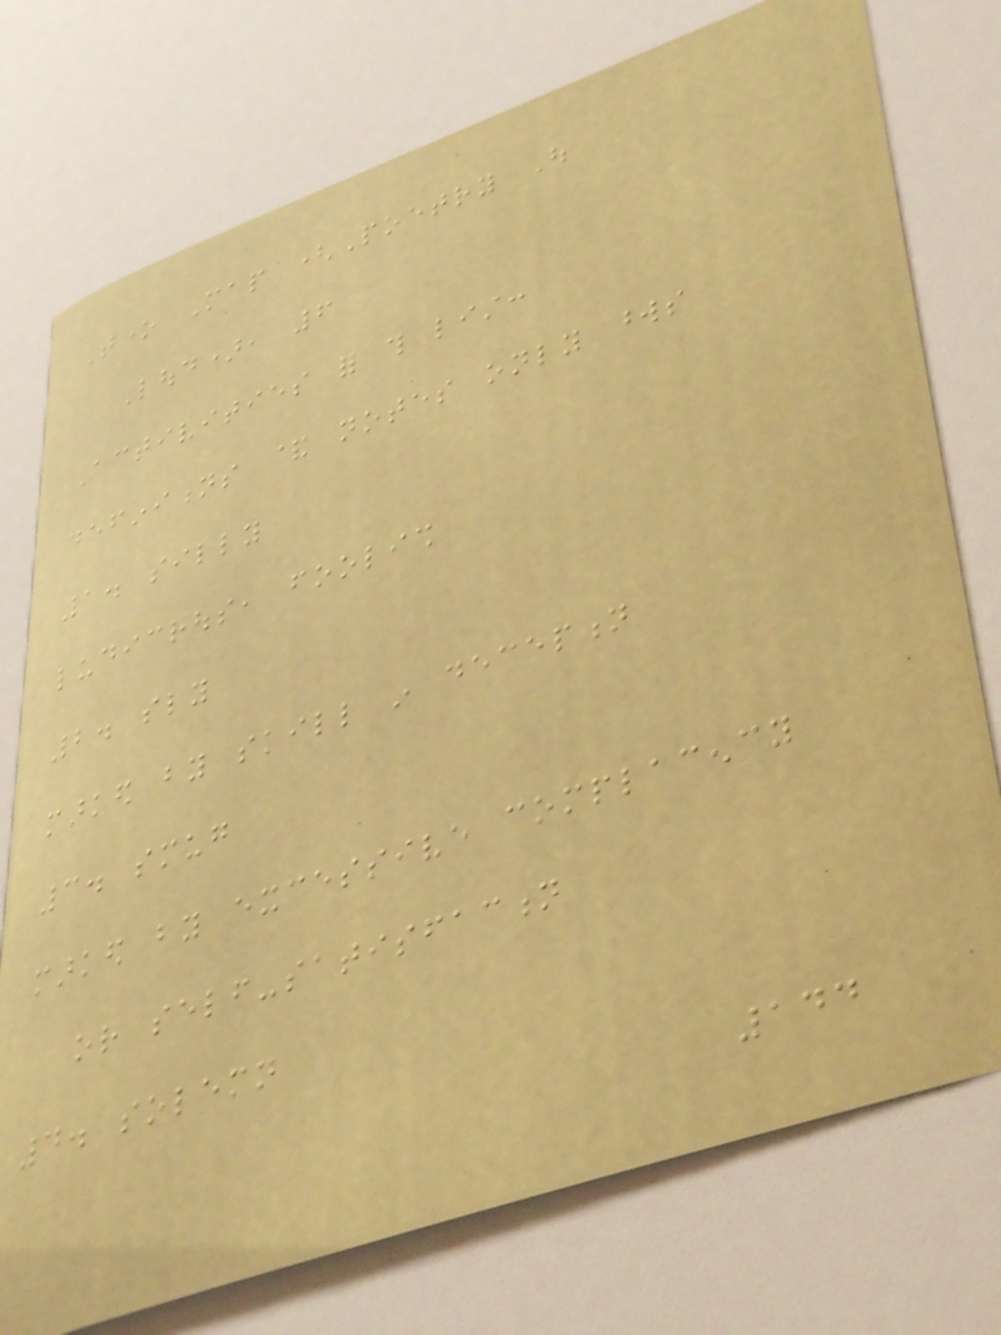Tone Map (Poetry Out
Loud), 6
Activities for this list:
definitions & notes only words
1. silly
ludicrous, foolish
2. sly
marked by skill in deception
3. smug
marked by excessive complacency
or self-satisfaction
4. solemn
144
